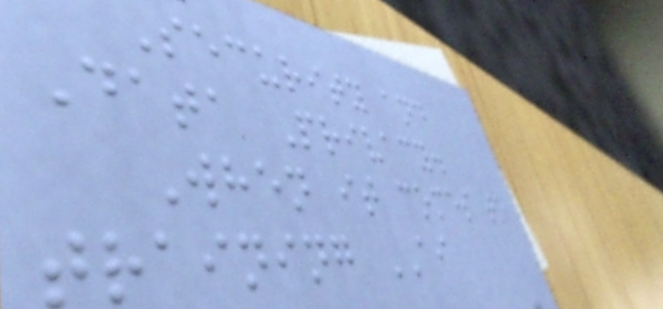Security and
Data Privacy.
When it comes to
training AI
